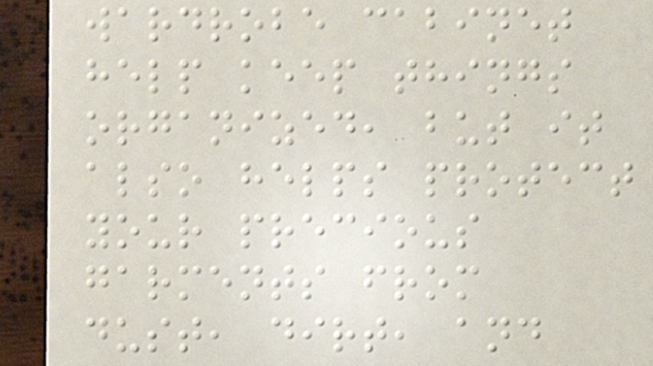wardrobe cabinet
help keep things
organized, but it
also helps protect
your precious
garments from
dust, dirt, and
